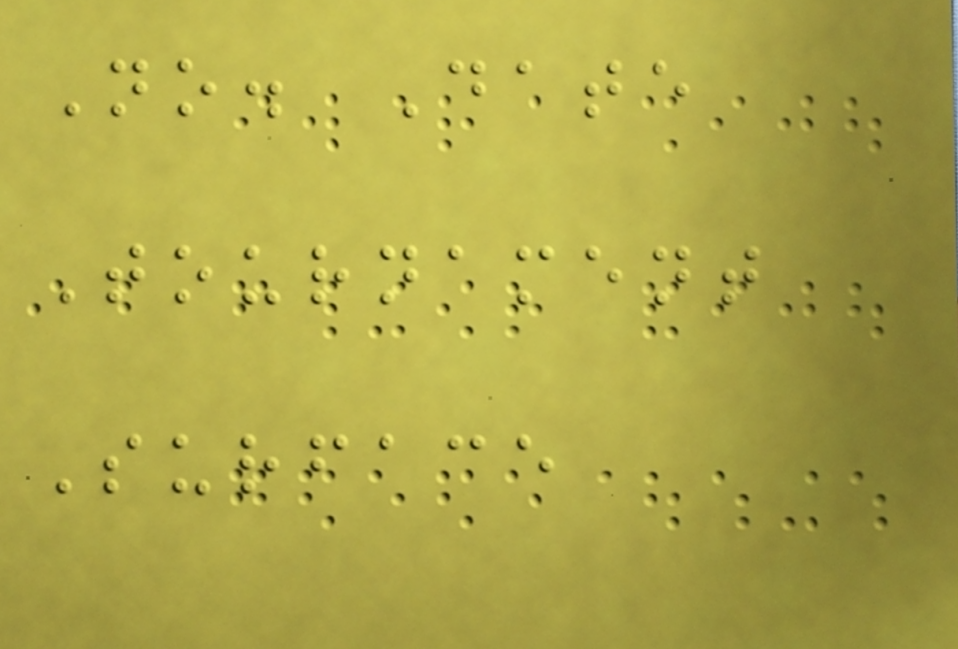No. Date
Tournament
Surface
